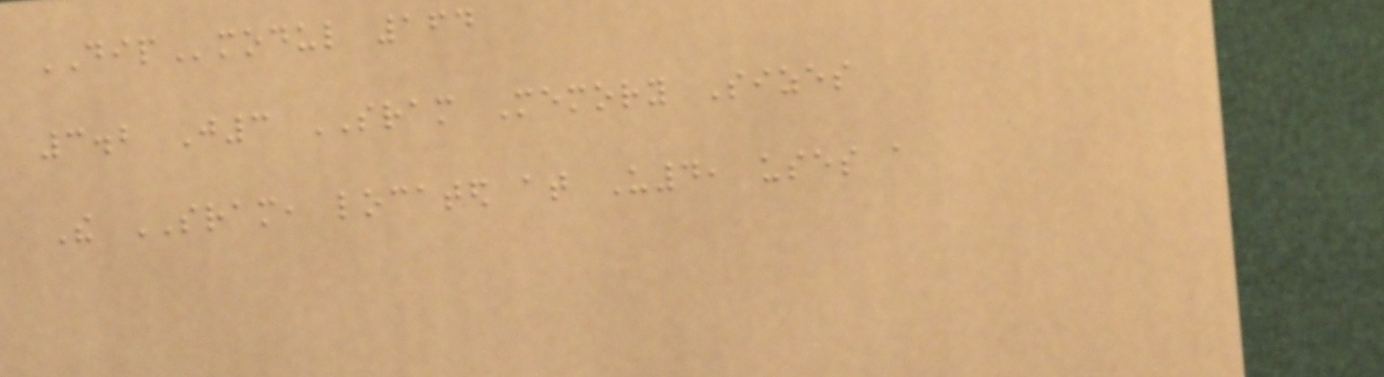DIPmodul 164
3.2 J3 SRAM Memory Sizes
The SRAM, located at U4, uses a
